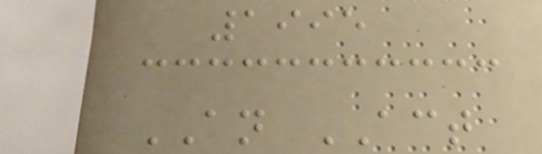1995
AN ACT
